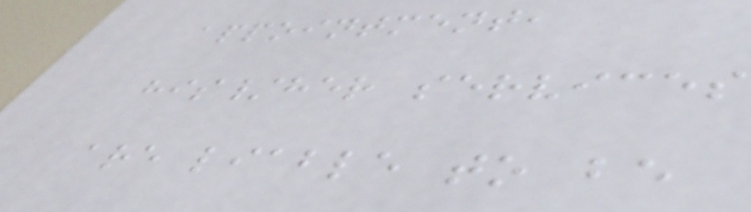appointment,
his/her services
are liable to be
